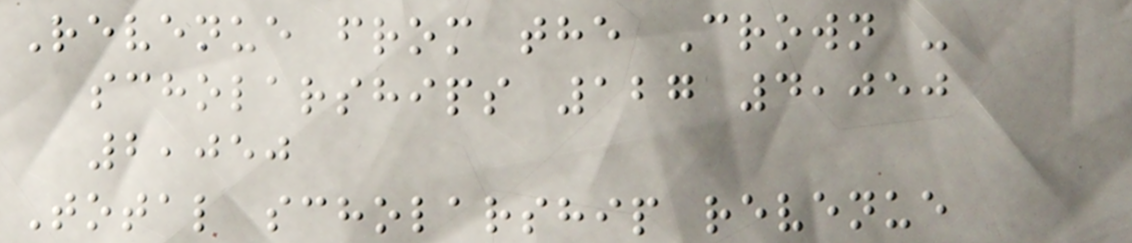Revenue from the Crown -
scholarships 127 4,050
2,050
Total scholarship revenue
